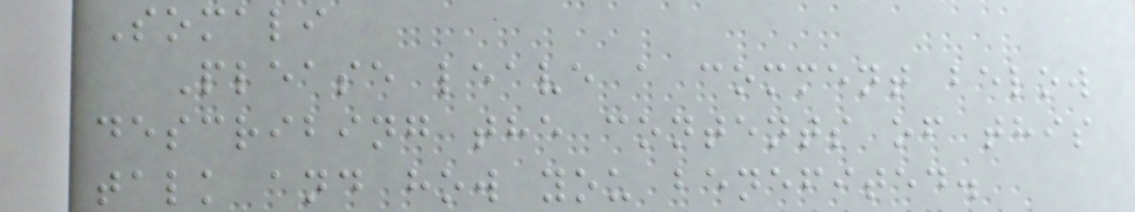Somali
Please leave a comment below
describing the contents of this
talk and how you benefited.
